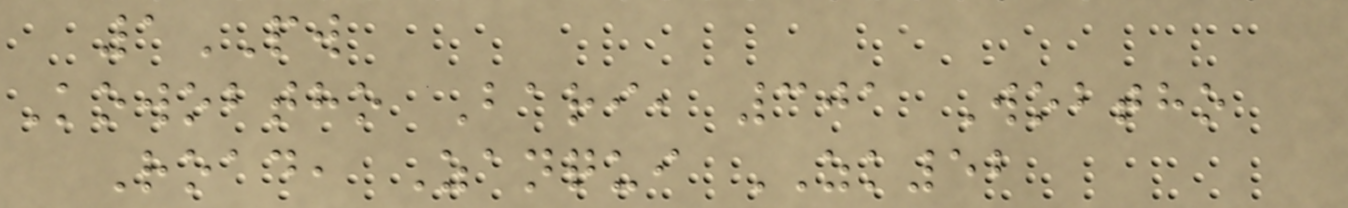1PW
Kowobtho Bari, 301 Wobtho
Road, Zanqui ZK52
